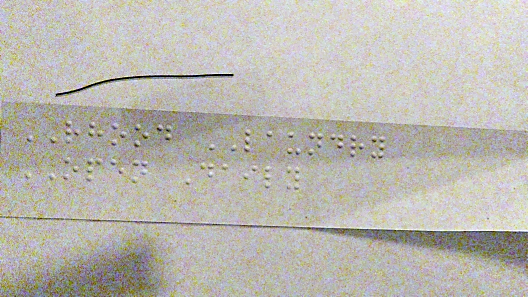RHOOD LAUNDRY
OPEN Daily
